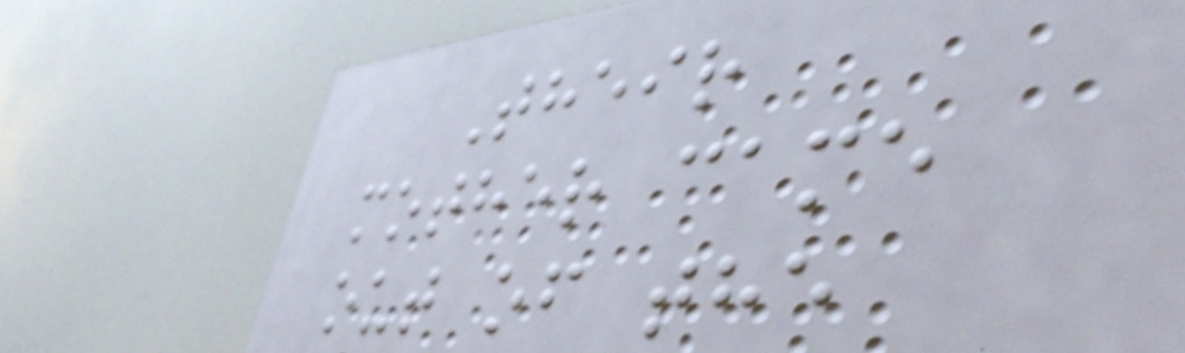Their
mother came
out of the
